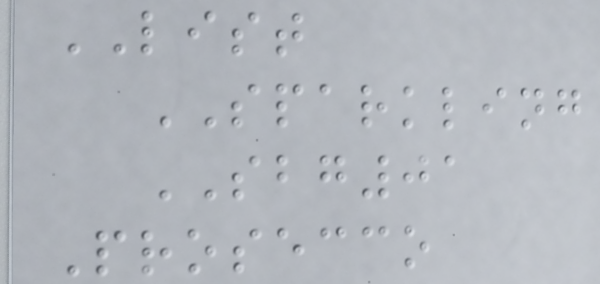LIST
SPARKLING
SBG01
Prosecco
